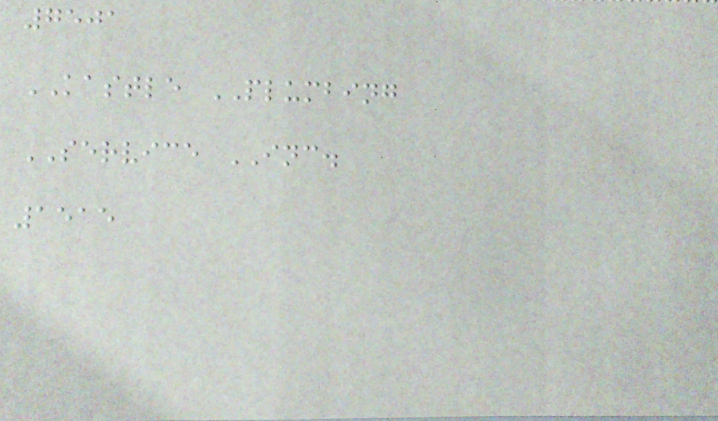7501
KASTLE PLUMBING
SERVICE INC.
1515
